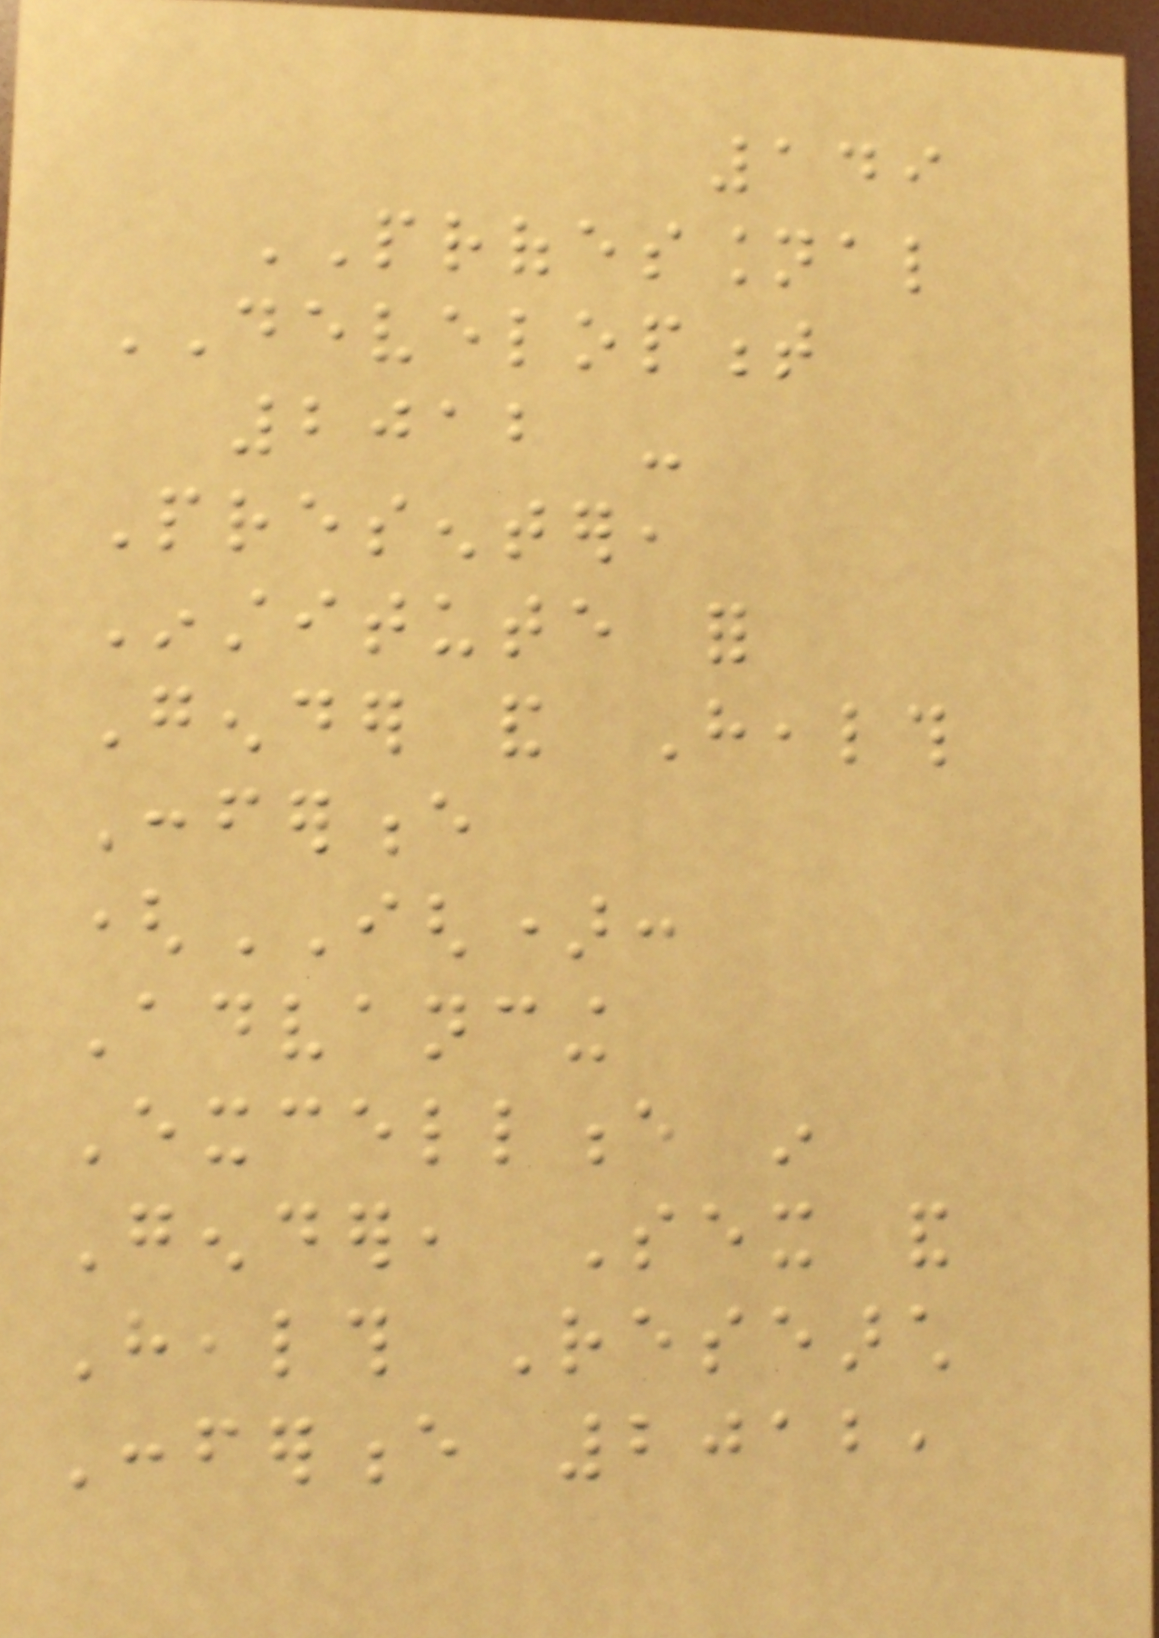149
PROFESSIONAL
DEVELOPMENT
2012 -
Presenter,
Institute for
Gender and Health
Conference
(IGH):
Advancing
Excellence in
Gender, Sex and
Health Research
Conference 2012,
